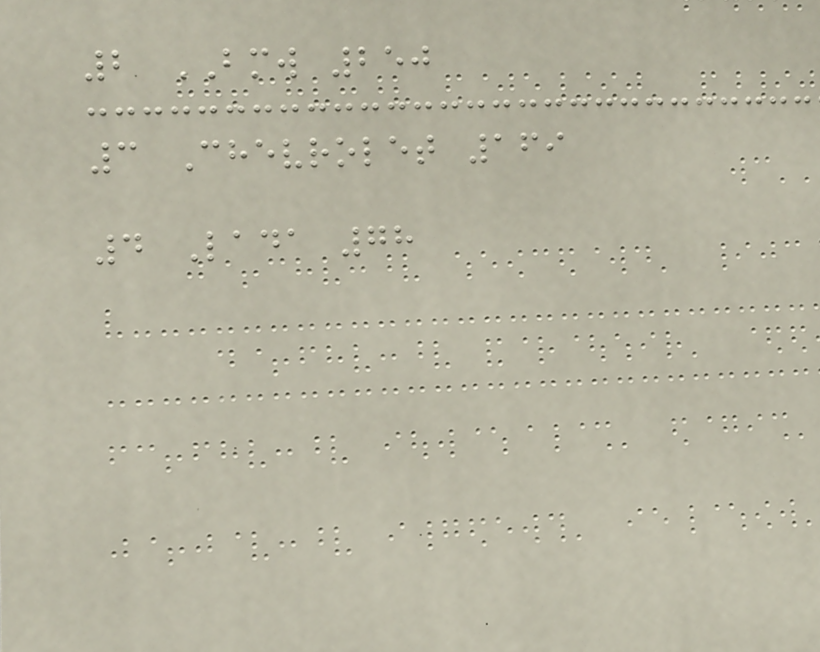2 BMW 250
3 Chevrolet 169
4 Lada 78
